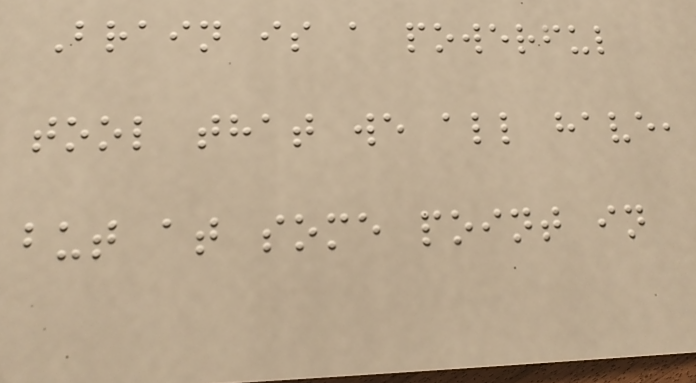Brain is a powerful
tool that we all have,
but at some point in
